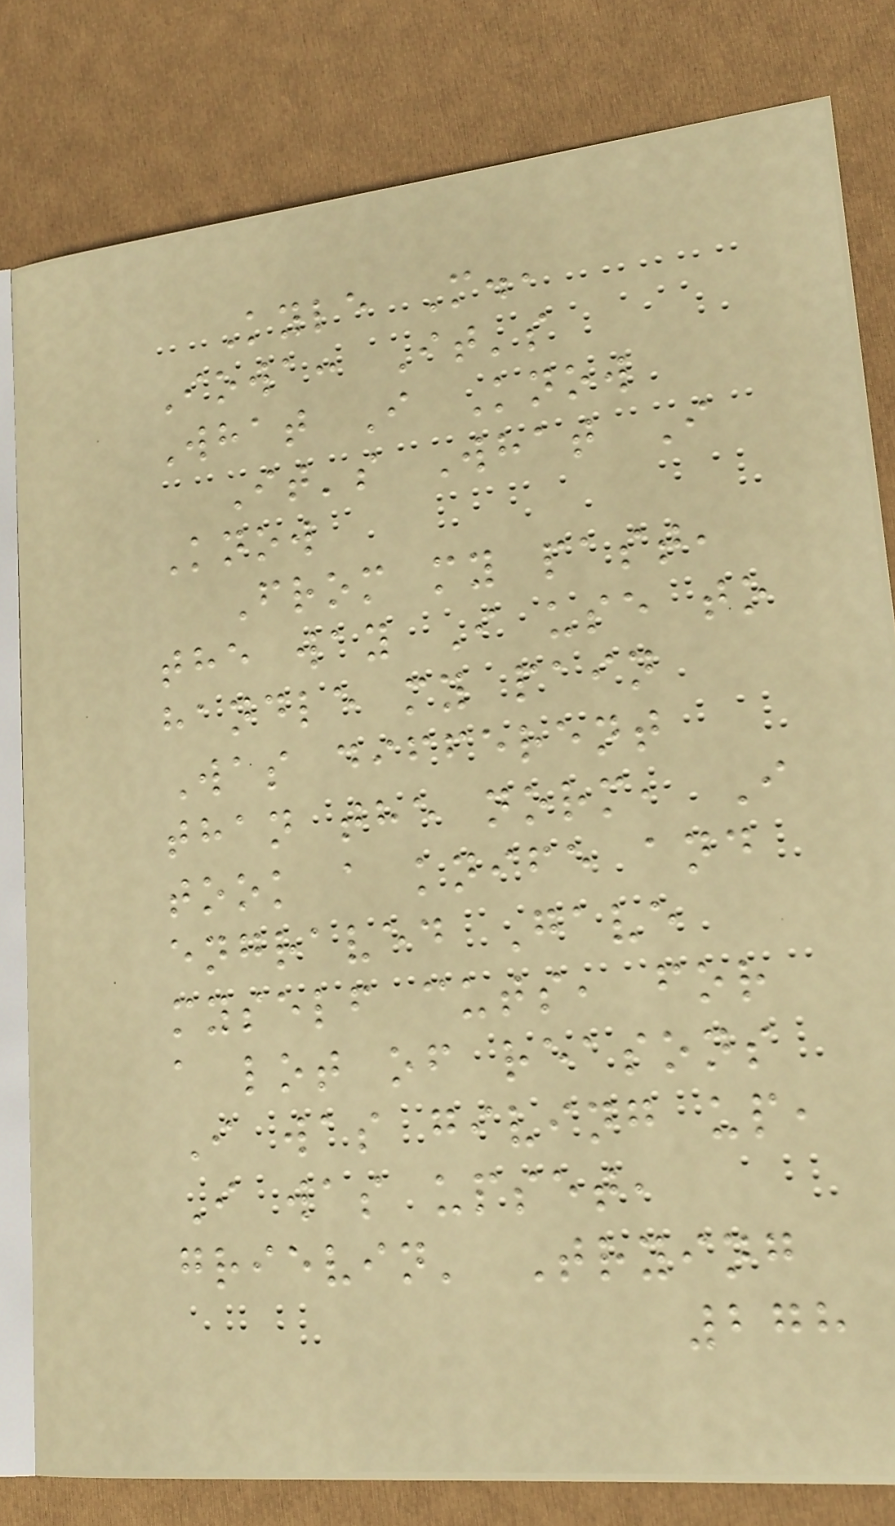Kyle M.,
Iowa: It's
What I Know
It's What I
Know
From my past,
the way I use to
handle my pain
Was different
than the norm, I
took a knife and
engraved Gave
myself cuts, for
a lot of reasons
I was giving up,
I was upset,
grievin' Trying
278
